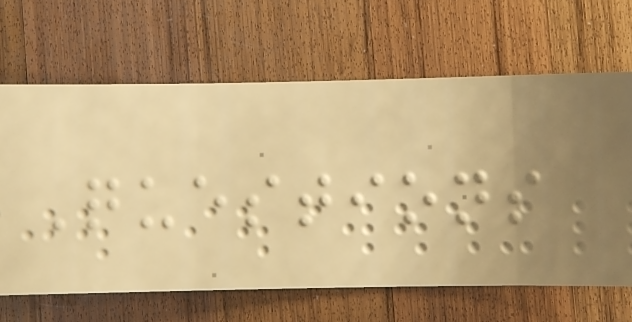Questions
